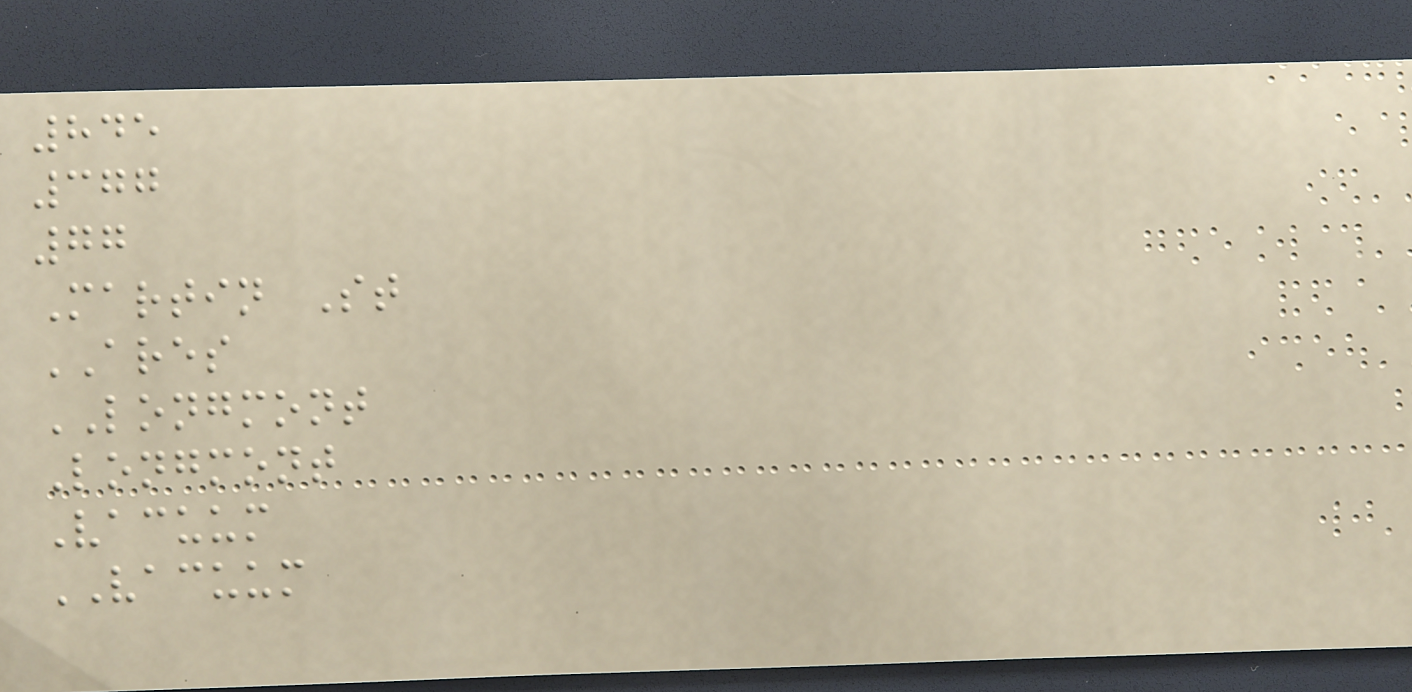845
377
77
Martin St
ARES
LONGMONT
Longmont
Vacuum
VACUUM
